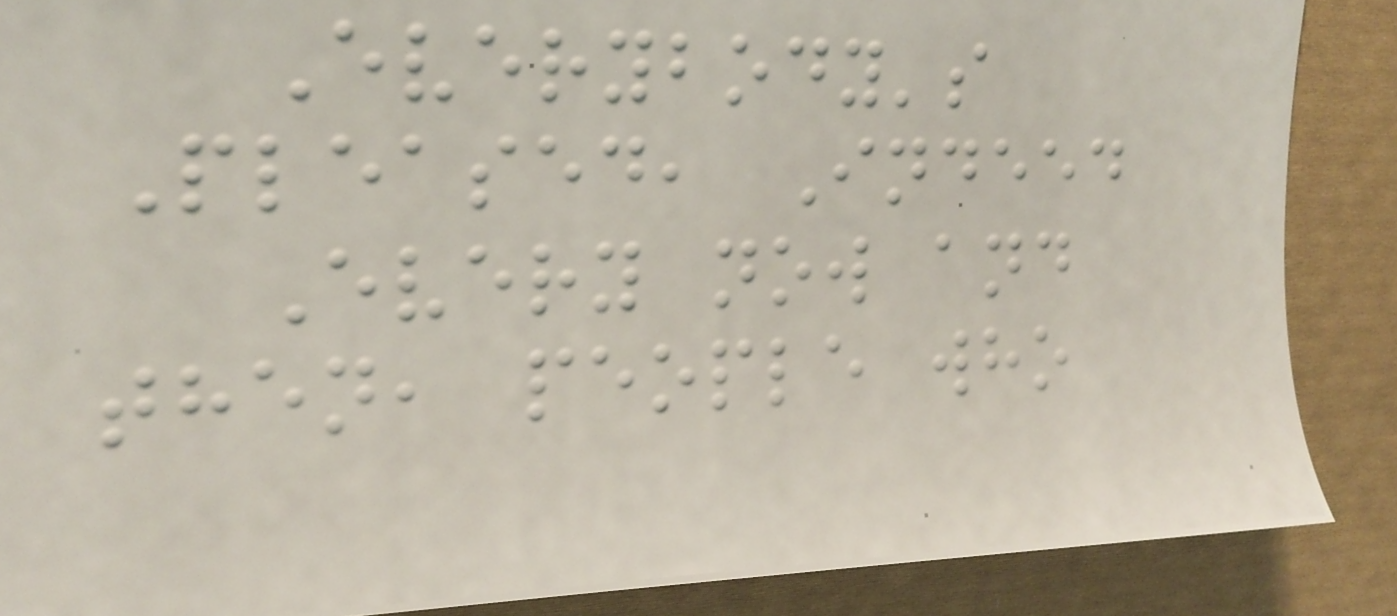Everybody's
Pleased, Indeed
Every now and
then, people who
